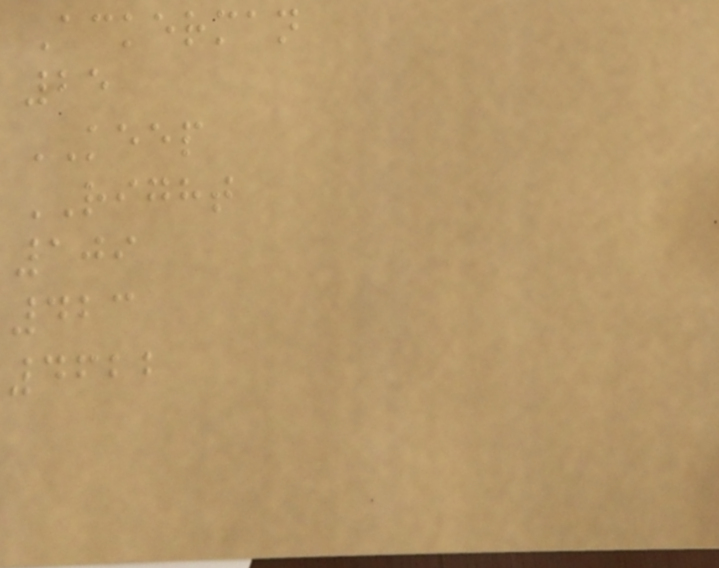Ackerman
25
KEEP
RIGHT
109
423
4622
